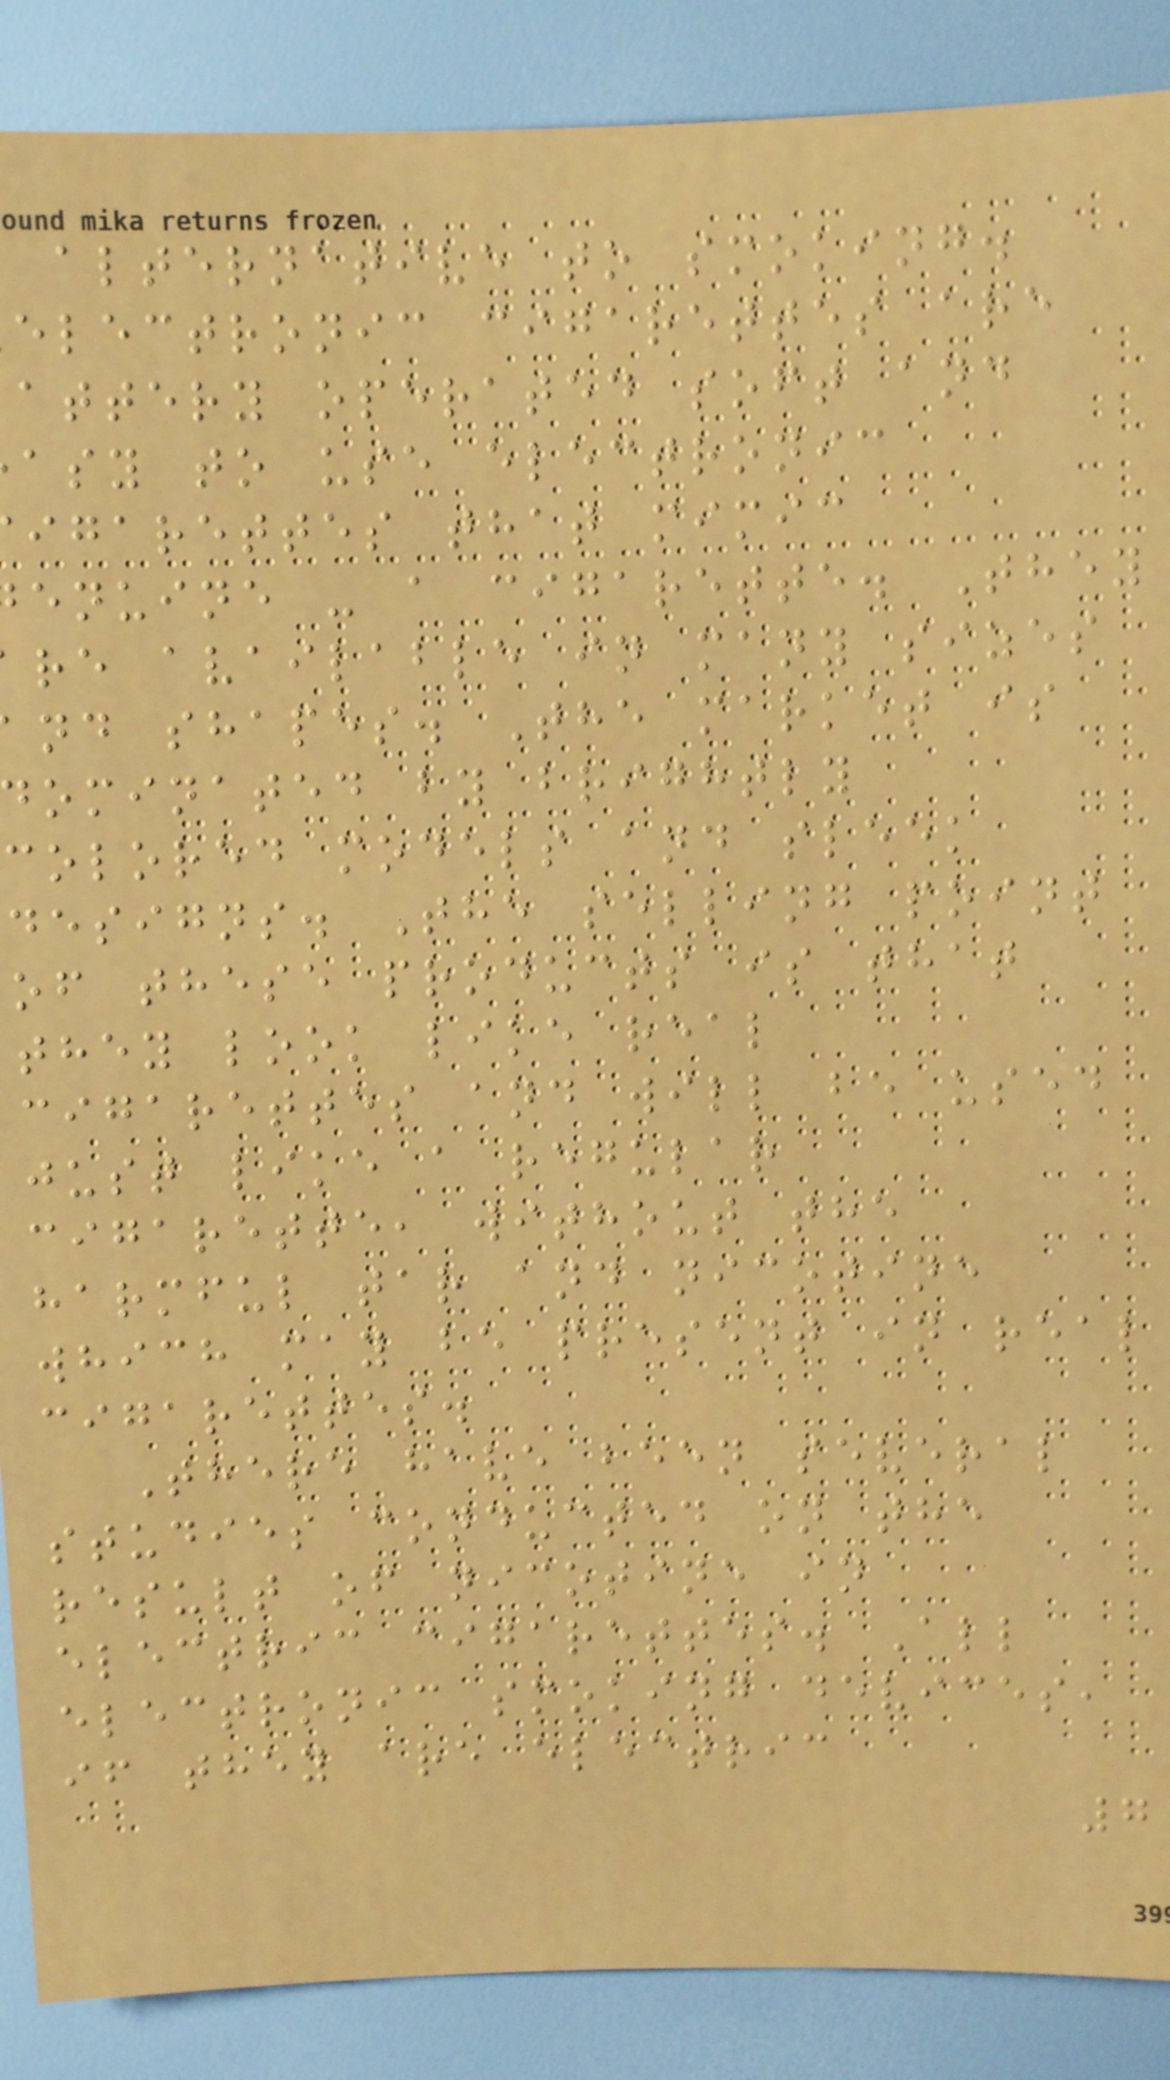alternative to smoking.
electronic cigarettes are
attery operated soft and
asy to use electronic
igarettes that mimic
enuine - a cigarette. They
re available in many sizes
nd shapes. The market is
dominated by brightly
colored models and sleek
designs. The selling point
of these products is that
they look like real
cigarettes and will be used
just like a regular
cigarette, without the
harmful tar and nicotine
which may be present in real
cigarettes.
There have been several
studies conducted on the
result of nicotine in
electric cigarettes. All
electronic smoking devices,
if they are electric
7
